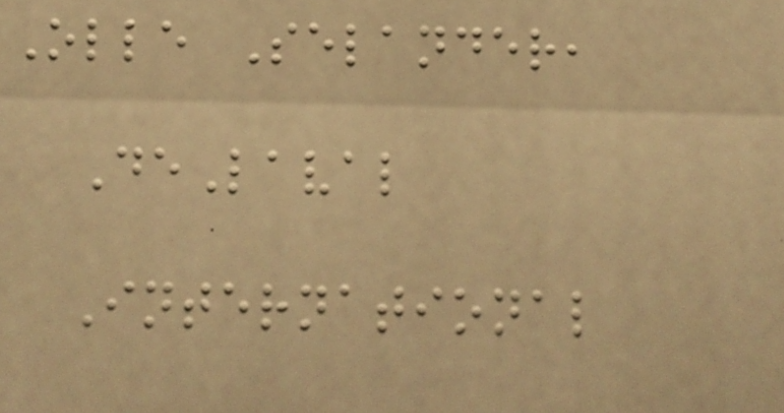Olle Selander,
DeLaval
International
